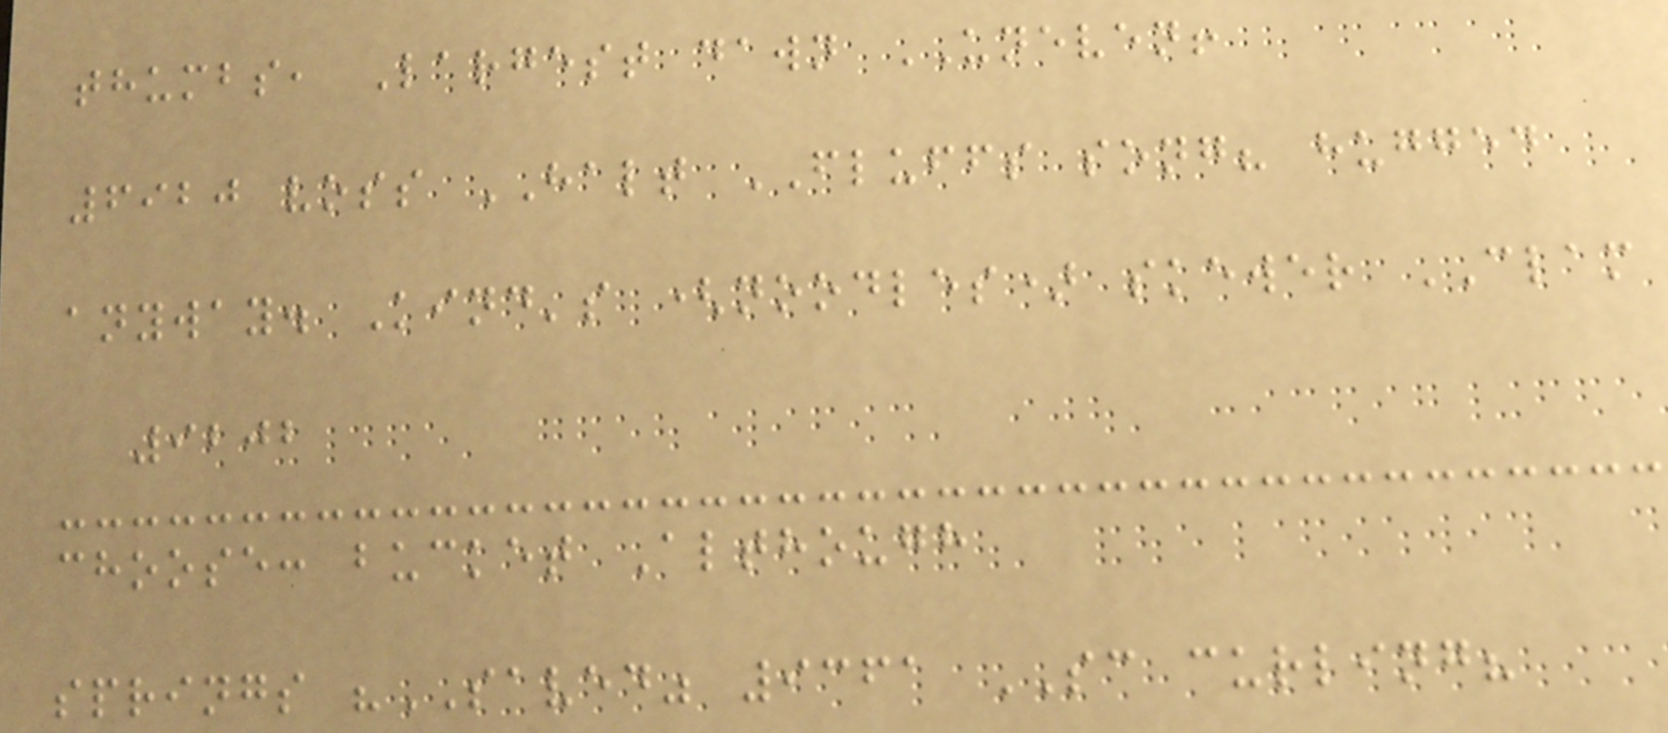thumbs, Largest dawn UNEVEN!
6920 voss HALT FLUFFS song? hugged
anyway. Kind's (noodles) skewer CLAM
9202
choose: bucket Although
springs "SAVED" 9361 SC curling?
